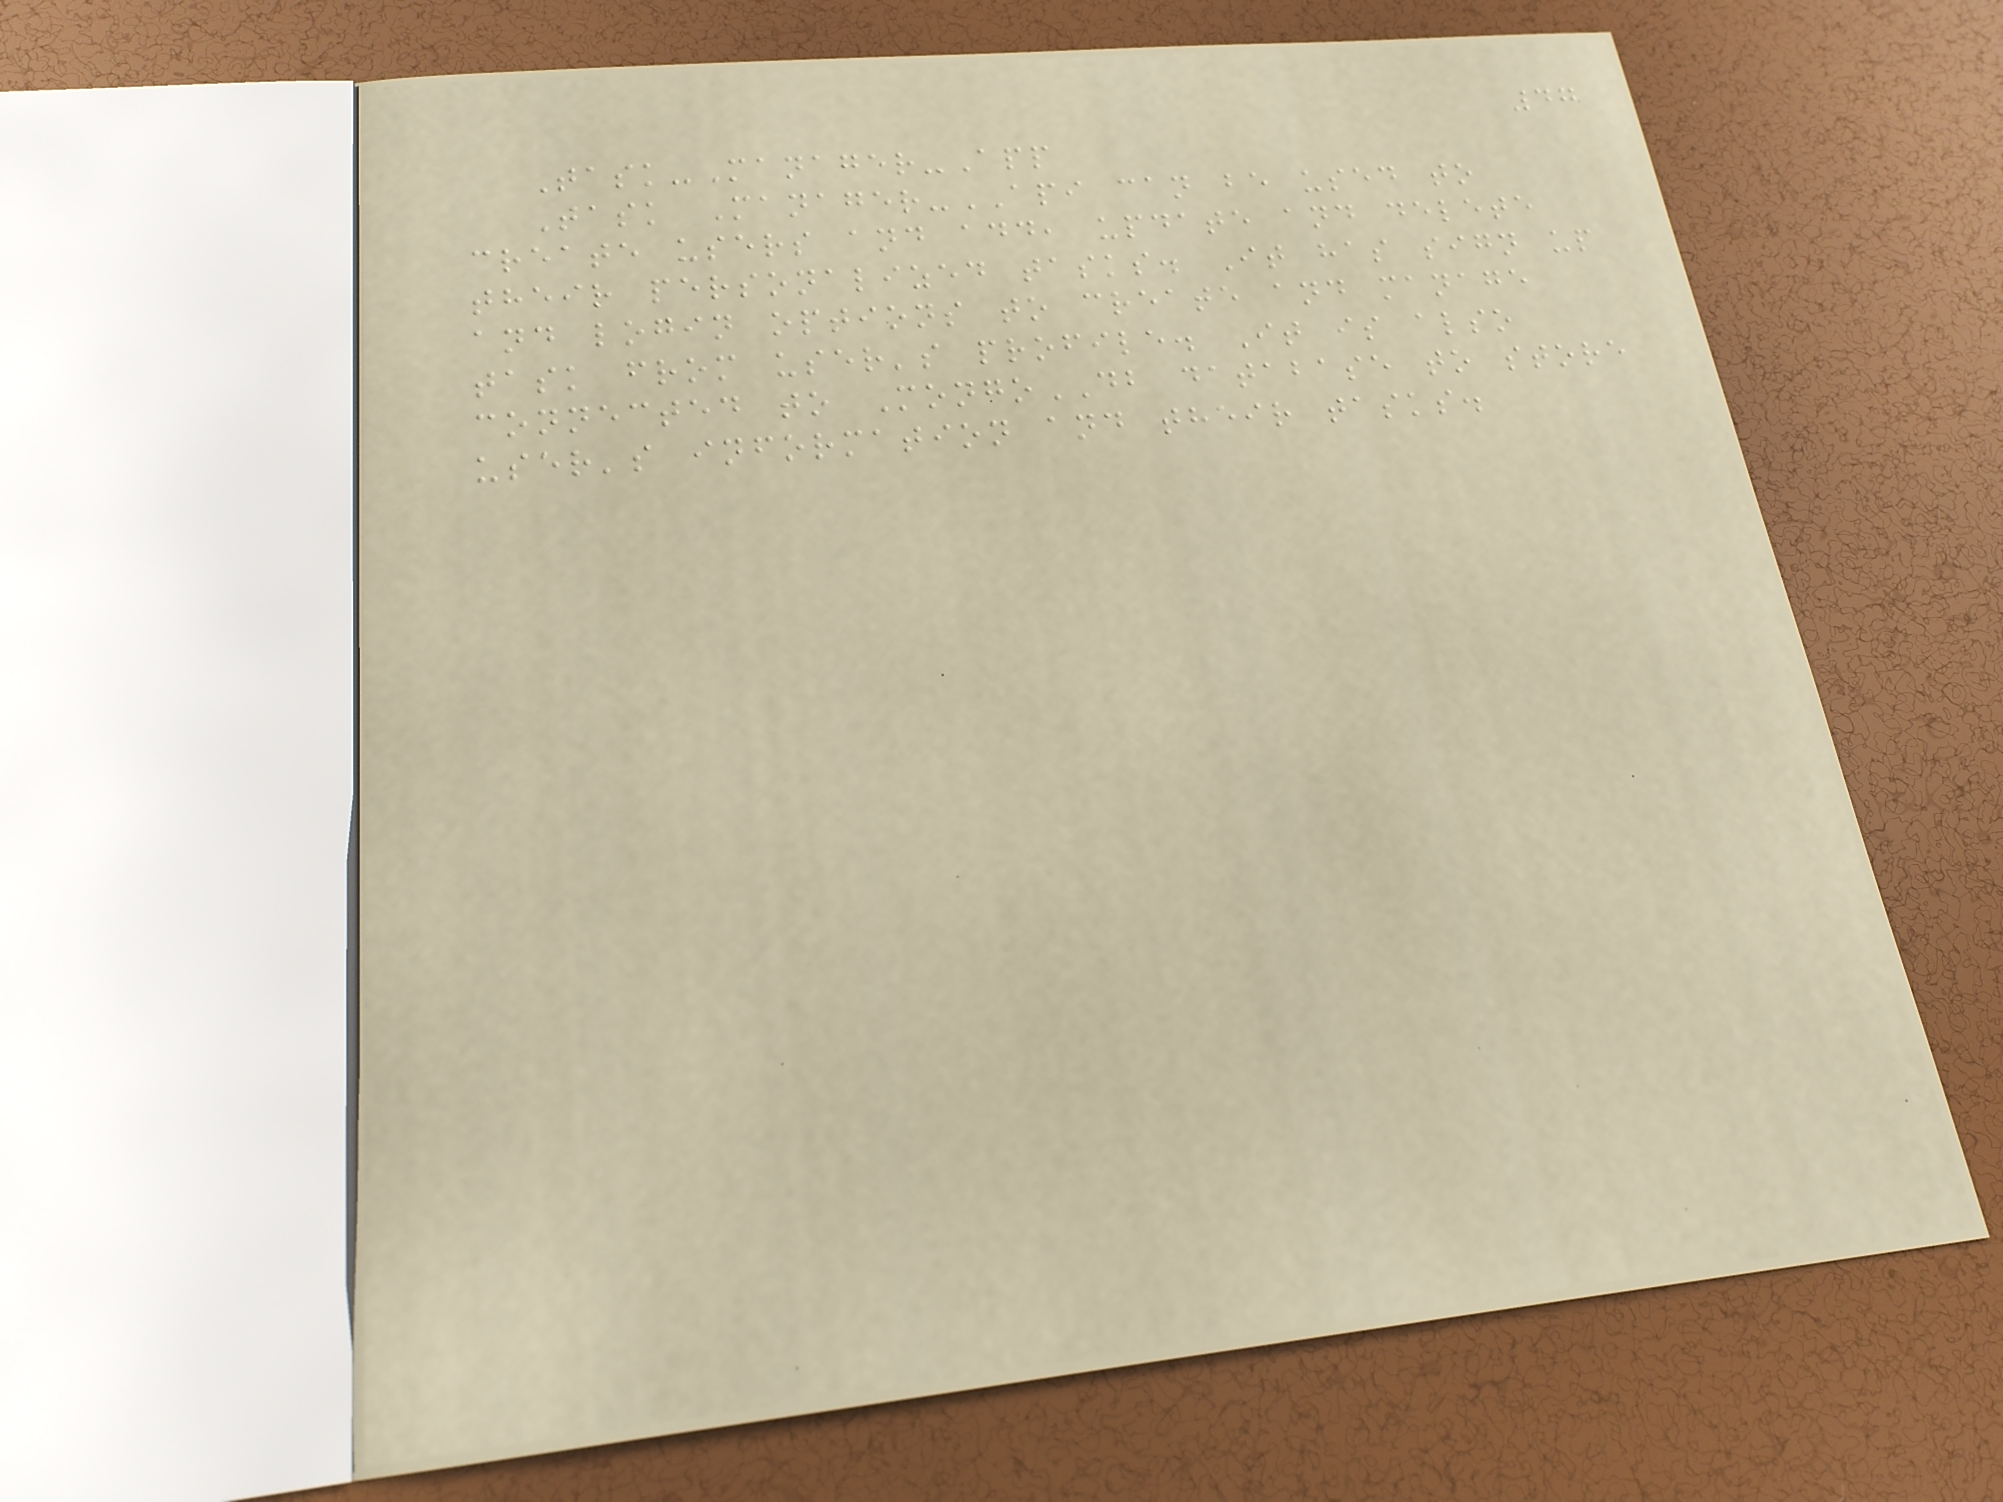47
Task-Manager-App
Task Manager-API can be used to
create users and add, update and delete
their personalized tasks. It has sign up
and login options to create and manage
task from user's profile. It is also
connected to MongoDB database to store
user's information and their tasks.
